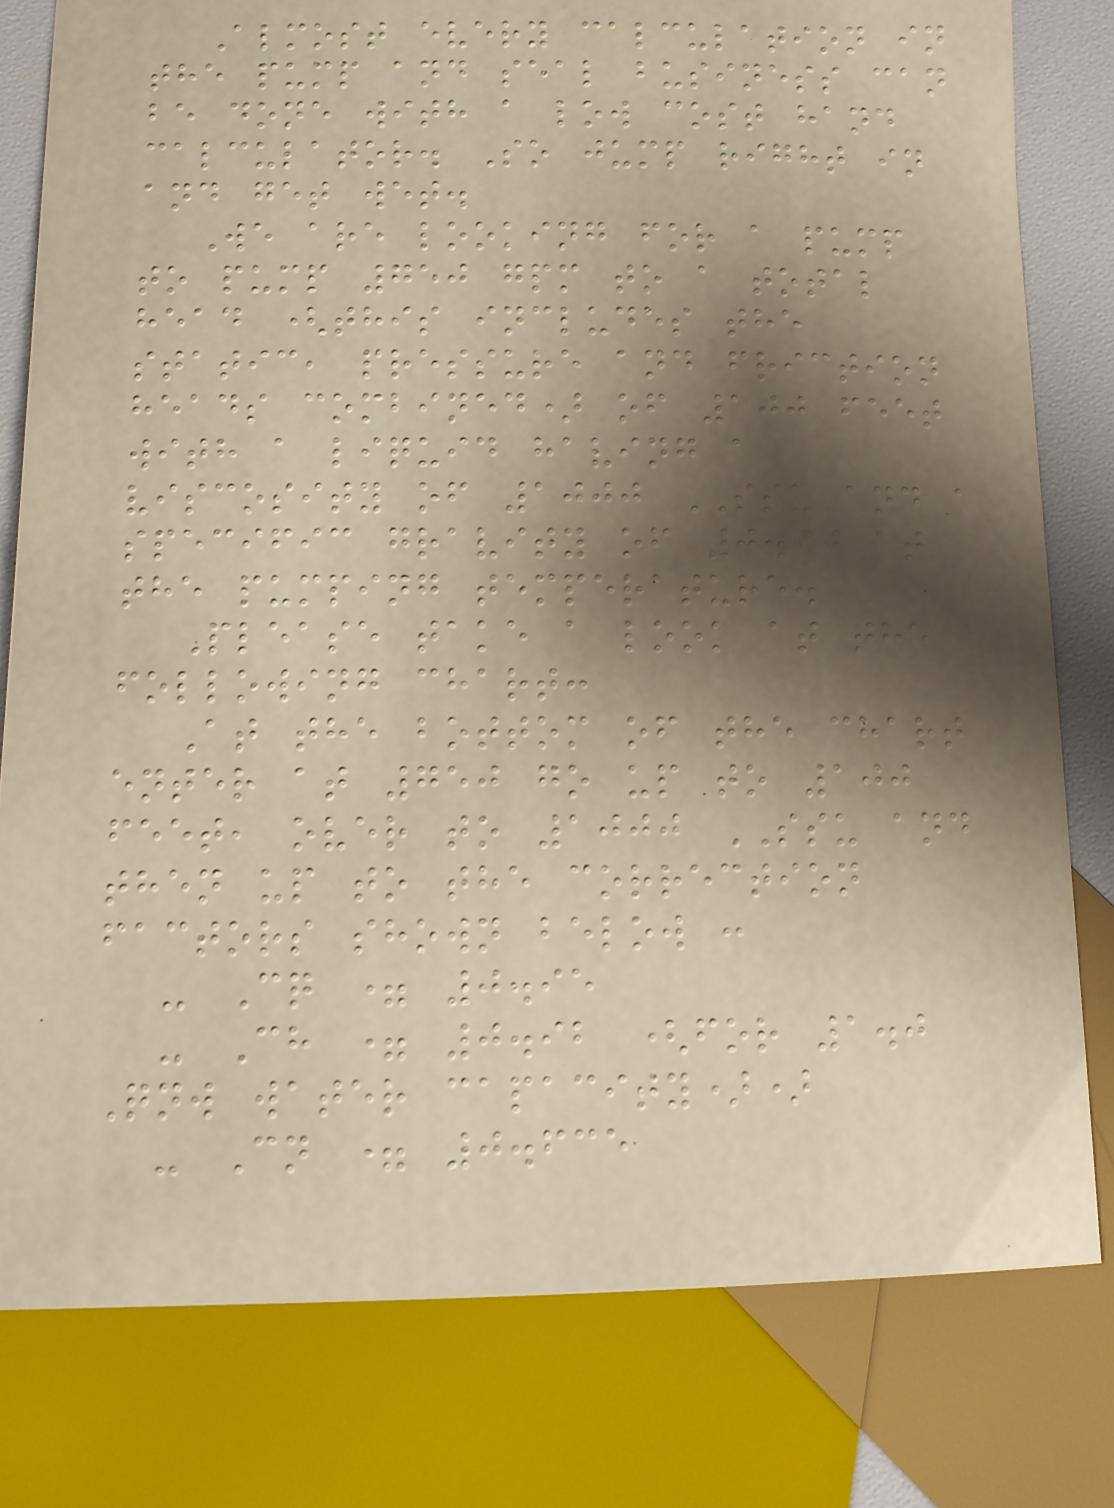Almost every calculation in
the pump and seal business can
be done with a low cost hand
calculator. So jump right in
and get wet.
We are looking for a pump
to pump 750 gpm to a total
head (this includes the
static, pressure and friction
heads combined) of 100 feet
with a liquid having a
viscosity of 1000 SSU and a
specific gravity of 0.90 at
the pumping temperature.
Please take a look at the
following chart:
At the bottom of the chart
enter at 750 go up to 100
feet, over to 1000 SSU and
then up to the correction
factors shown below :
- Cq = 0.95
- Ch = 0.92 (for 1.0
Qnw water capacity))
- Cn = 0.635
